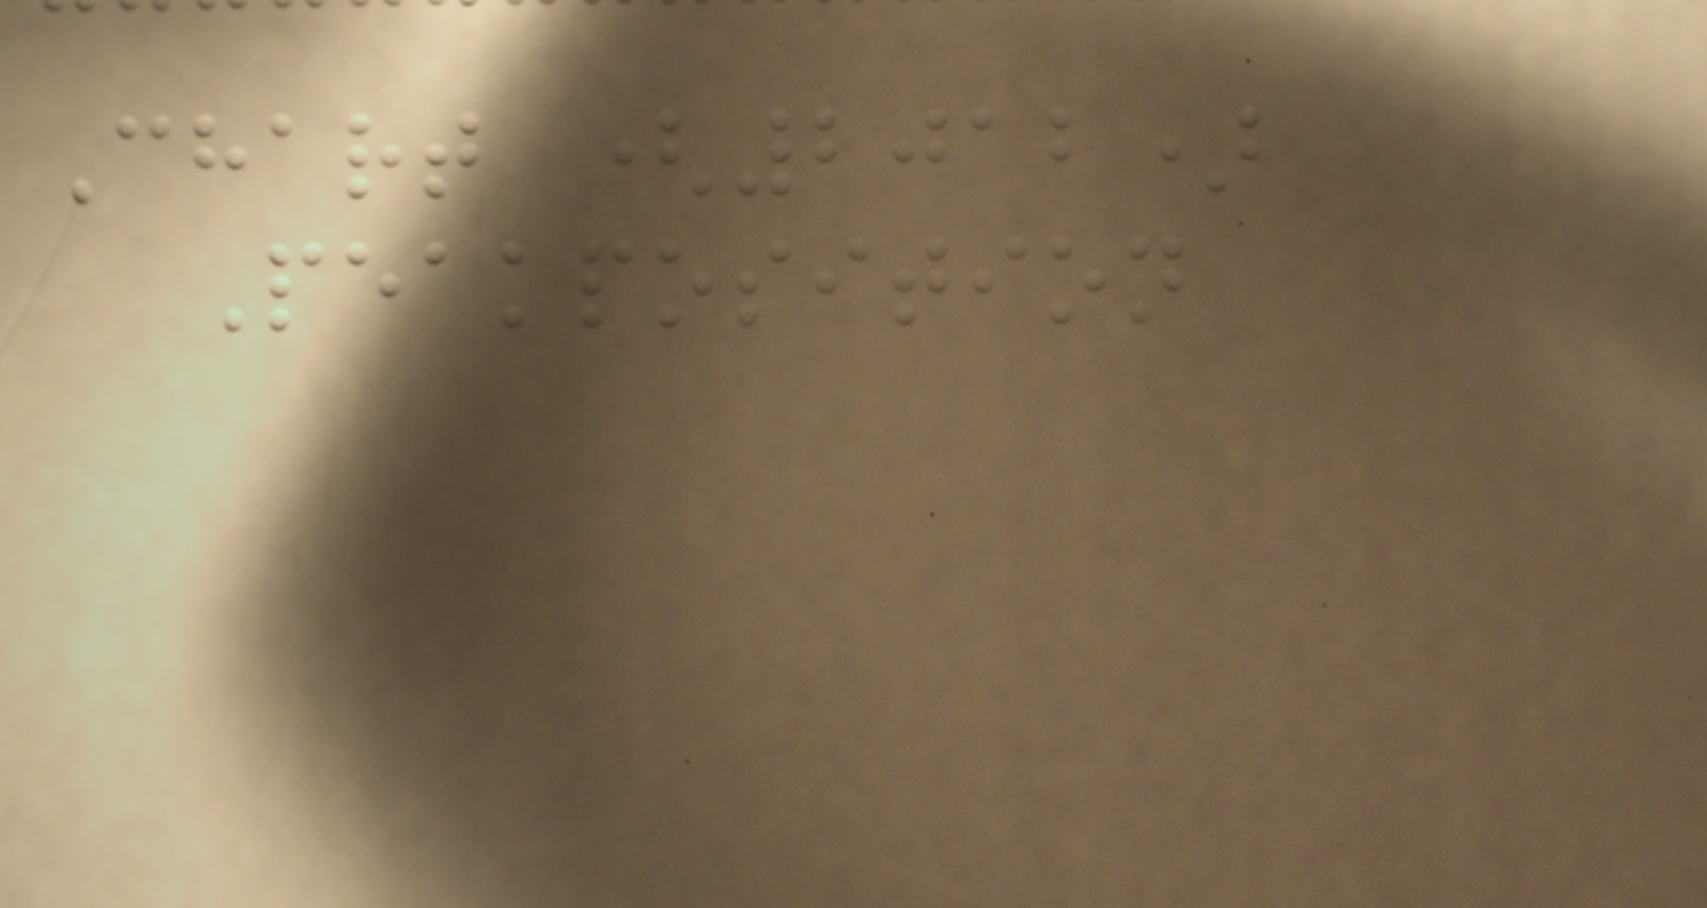Chart (2012)
Peakposition
